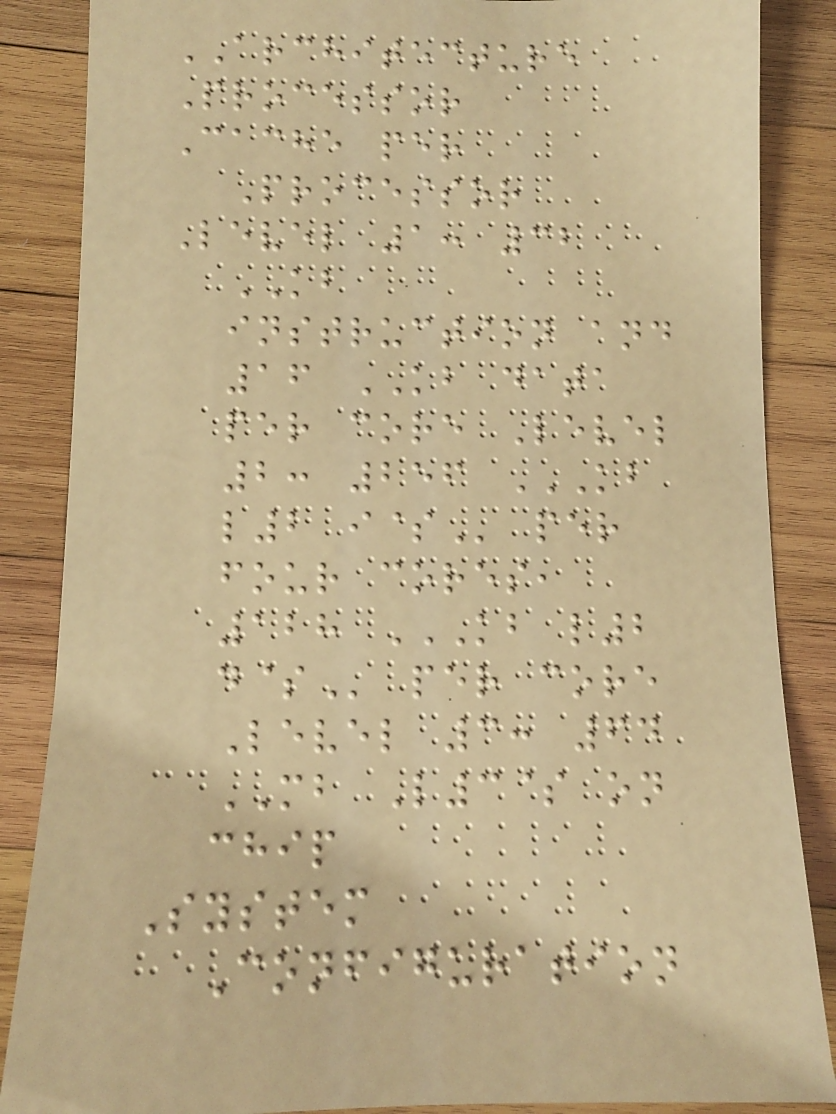ARCHITECTURE
Processor
Cache per
Processor
Level 1: 32
KB
instruction and
16 KB data
per core Level
2: 256 KB
L2 I$ per
four cores,
128 KB L2
D$ per core
Level 3: 64
MB L3$ on
chip
System
Configuration
